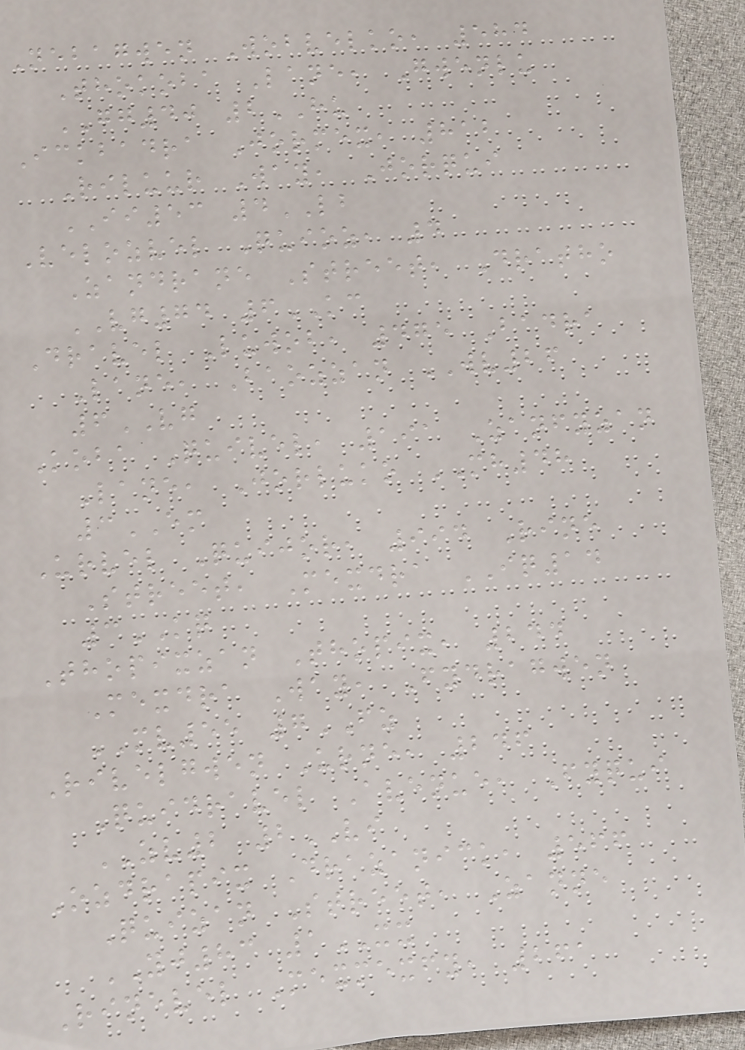Nebagwen Wobvelko, 584
Thokoba Lane, Gwenlu
GG40 2HU
Ickbadra Jormex, 812
Riluur Way, Jorqui
II53 4LB
Velozvel Quioz, 4
Zandrane Street, Dratho
VG74 6KC
Dravel Luwob, 475 Badra
Lane, Baozzan WV26
6VG
Koba Quivel, 191 Zanfyzan
Lane, Jorluko MH48
3EM
Urvel Quijor, 994 Rine
Street, Mexdra IQ14
3KQ
Thopixzan Thopix, 244
Mexdra Way, Fydragwen
MV55 7FZ
Rivelgwen Urne, 246
Quidravel Avenue, Fyqui
ZV2 2VI
Ozdrapix Drazanick, 566
Quizan Street, Zanne
YJ83 1XX
Rinevel Mexmexfy, 261
